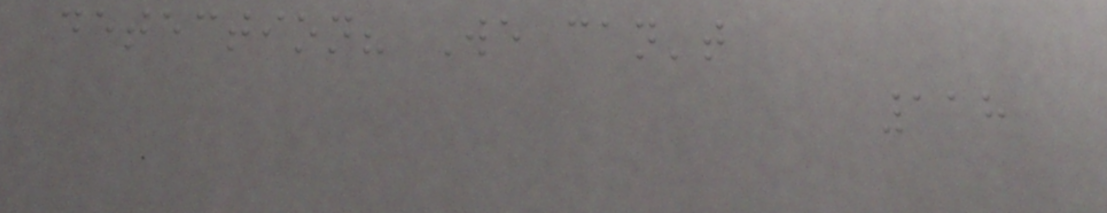detection? We can't
118
